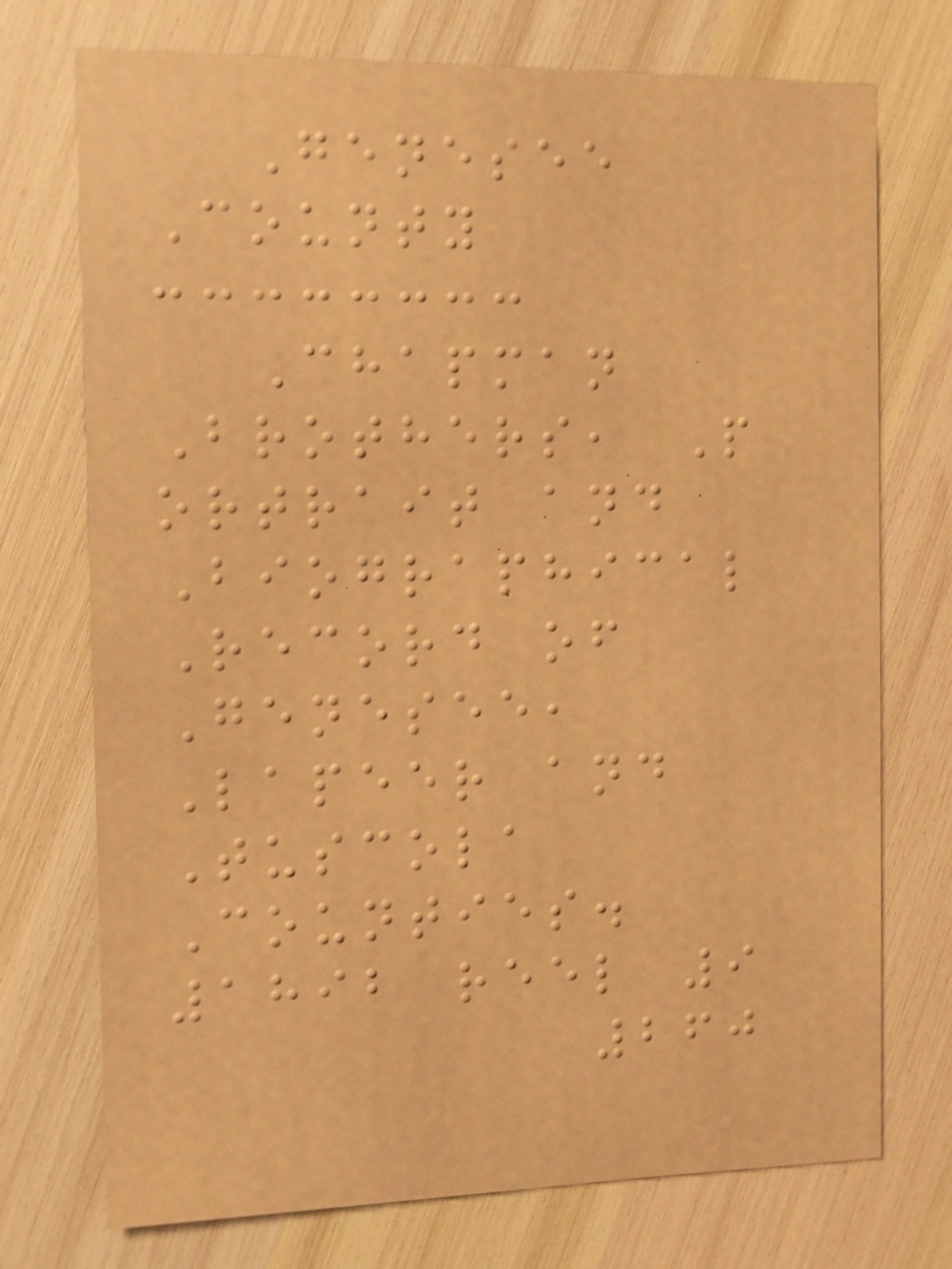Genesee
County
Chapman
Brothers, P
ortrait and
Biographical
Record of
Genesee,
Lapeer and
Tuscola
Counties.
1892 reel 9
260
